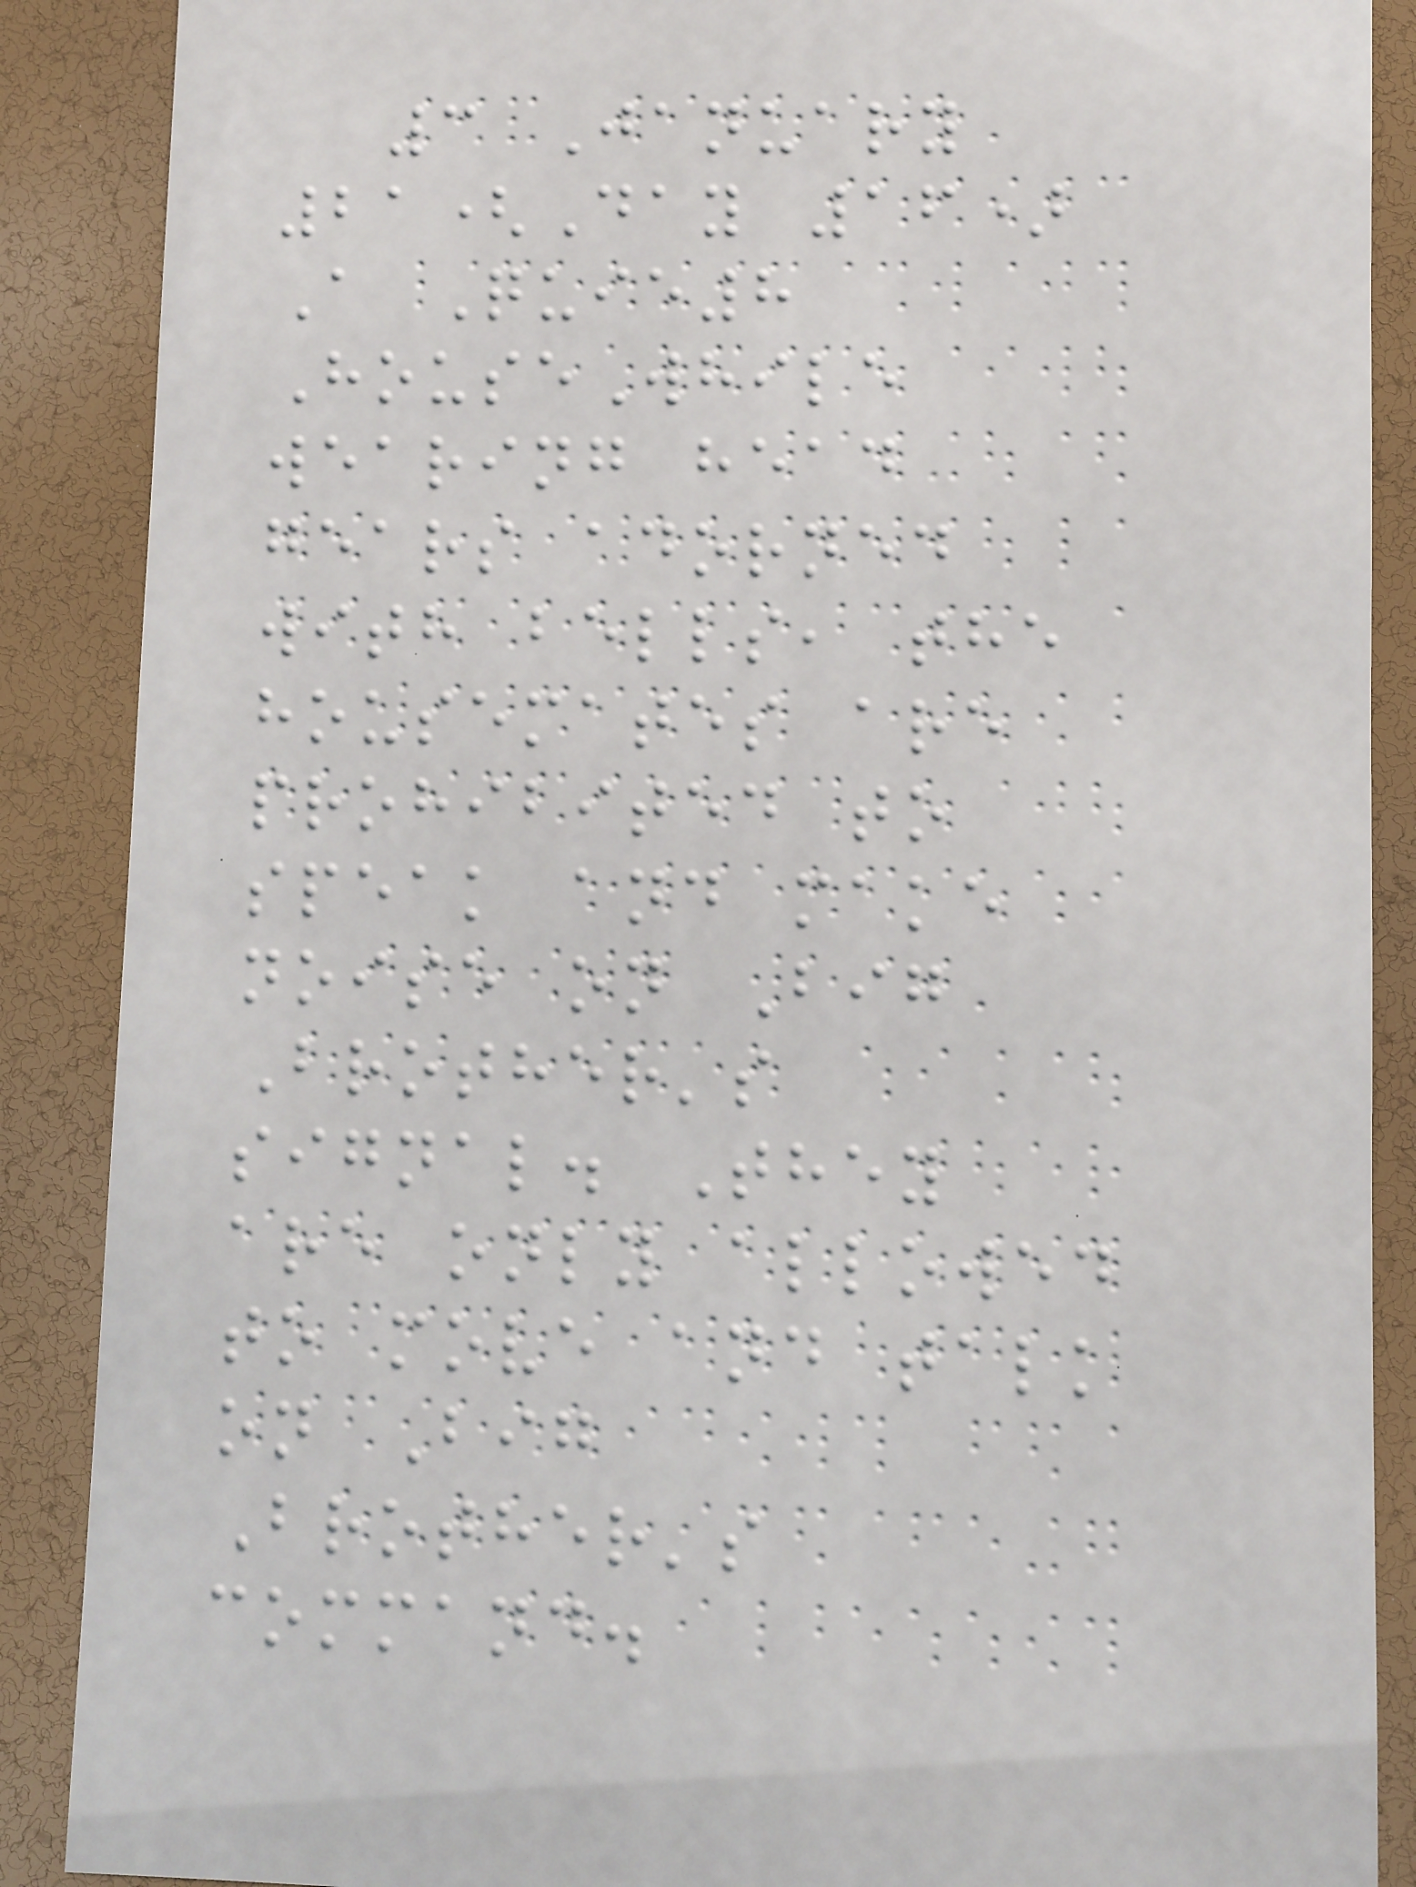3 January
21(Day 16)
A Quie8
HouseWhile
wearing head
gears adorned
with bells, the
housemates are
prohibited to
speak and make
noise on Big
Brother's
signal. They
are only allowed
to move and talk
on Big
Brother's
command.
